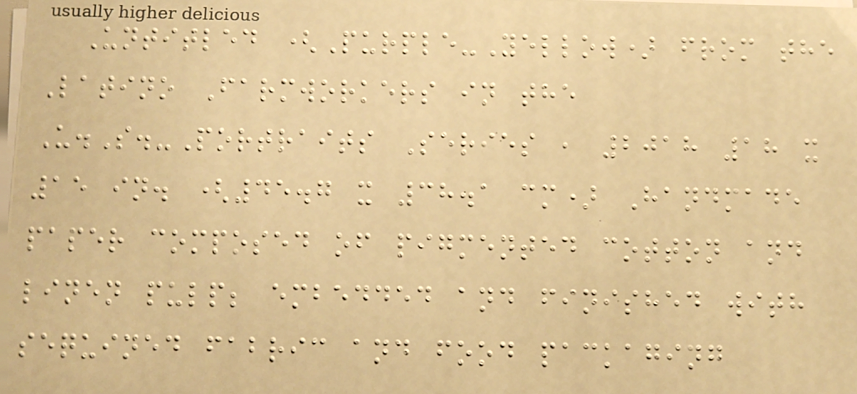Untitled (Purple-Yellow) from the
Latino Farmworkers in the
U.S.-Portraits Series , 2018 18 x
15 in. (45.7 x 38.1 cm) Handmade
paper composed of pigmented cotton and
linen pulp; embedded and finished with
sequined fabric and food packaging
